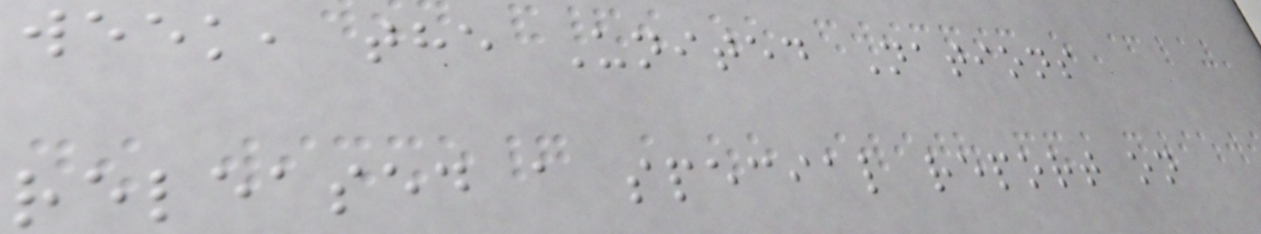week, the United Nations
released a special report on
